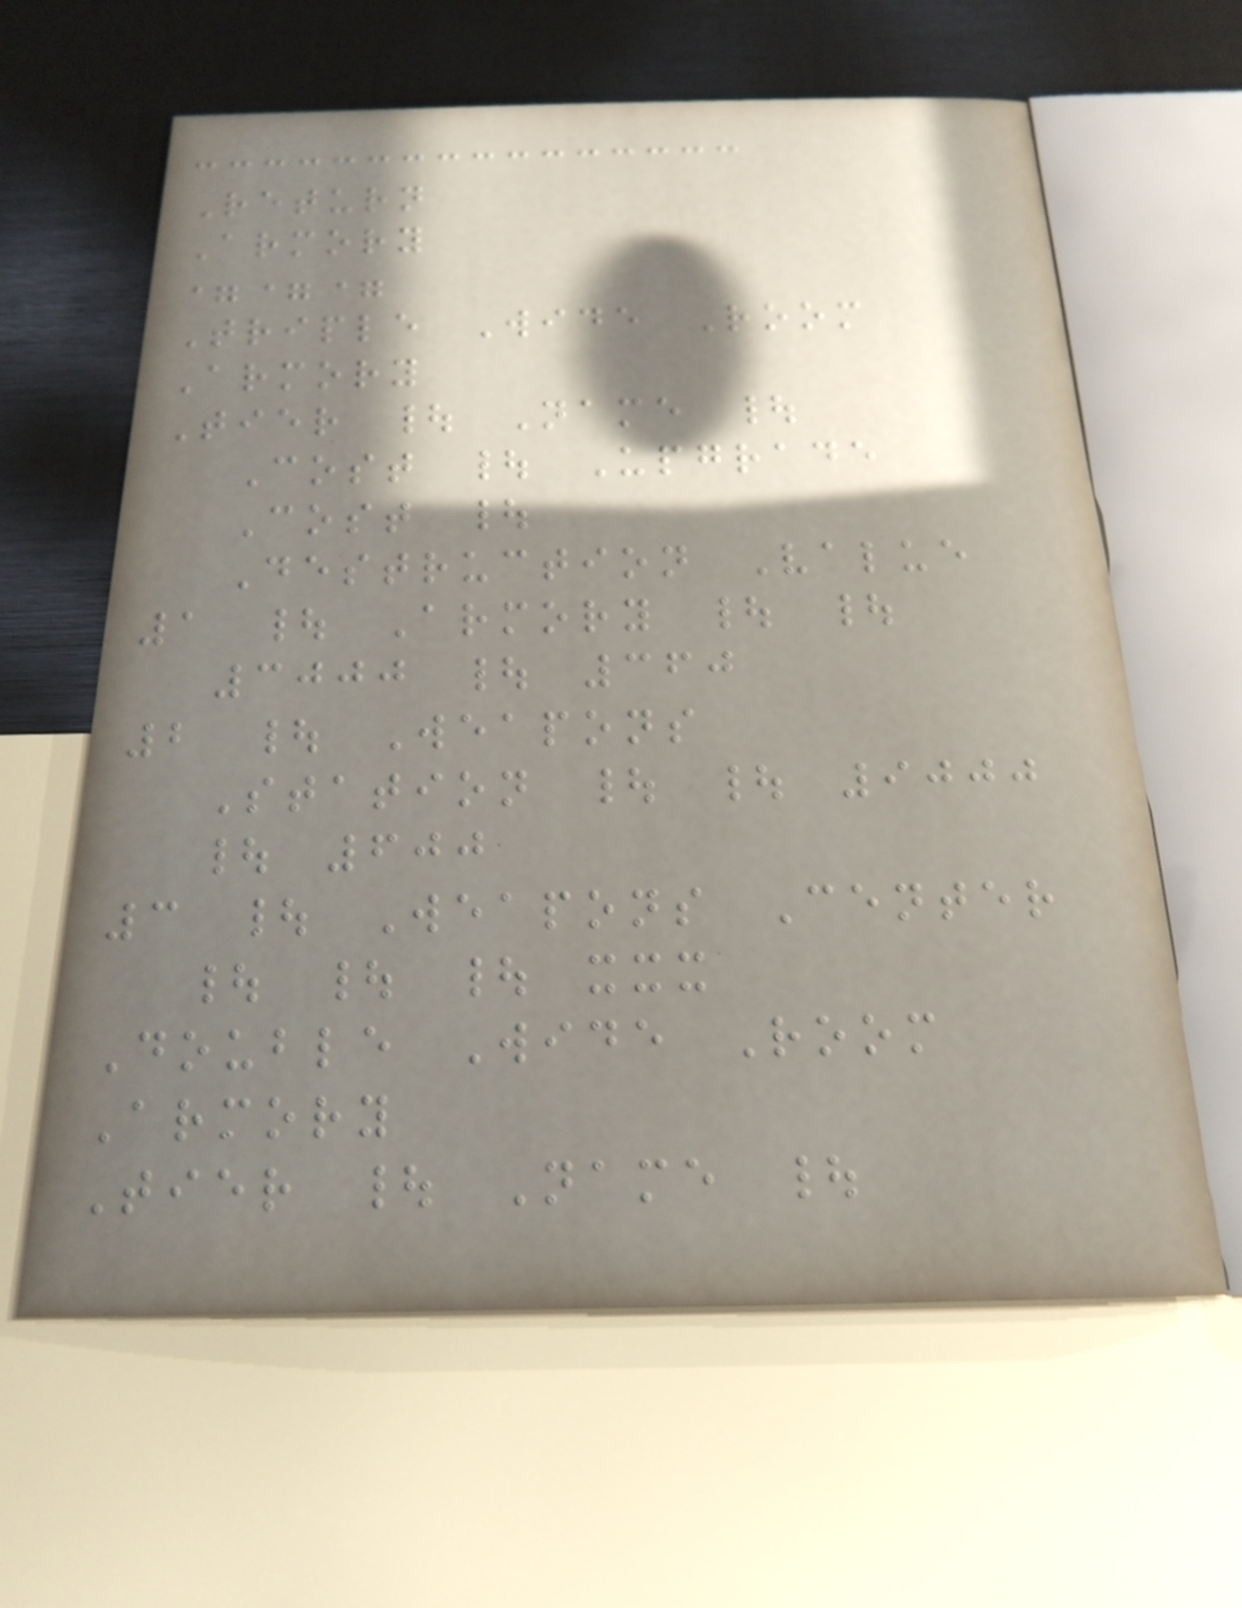Return
Armory
===
Triple Wide Room
Armory
Tier | Name |
Cost | Upgrade
Cost |
Destruction Value
1 | Armory | |
3000 | 360
2 | Weapons
Station | | 9000
| 600
3 | Weapons Center
| | | xxx
Double Wide Room
Armory
Tier | Name |
